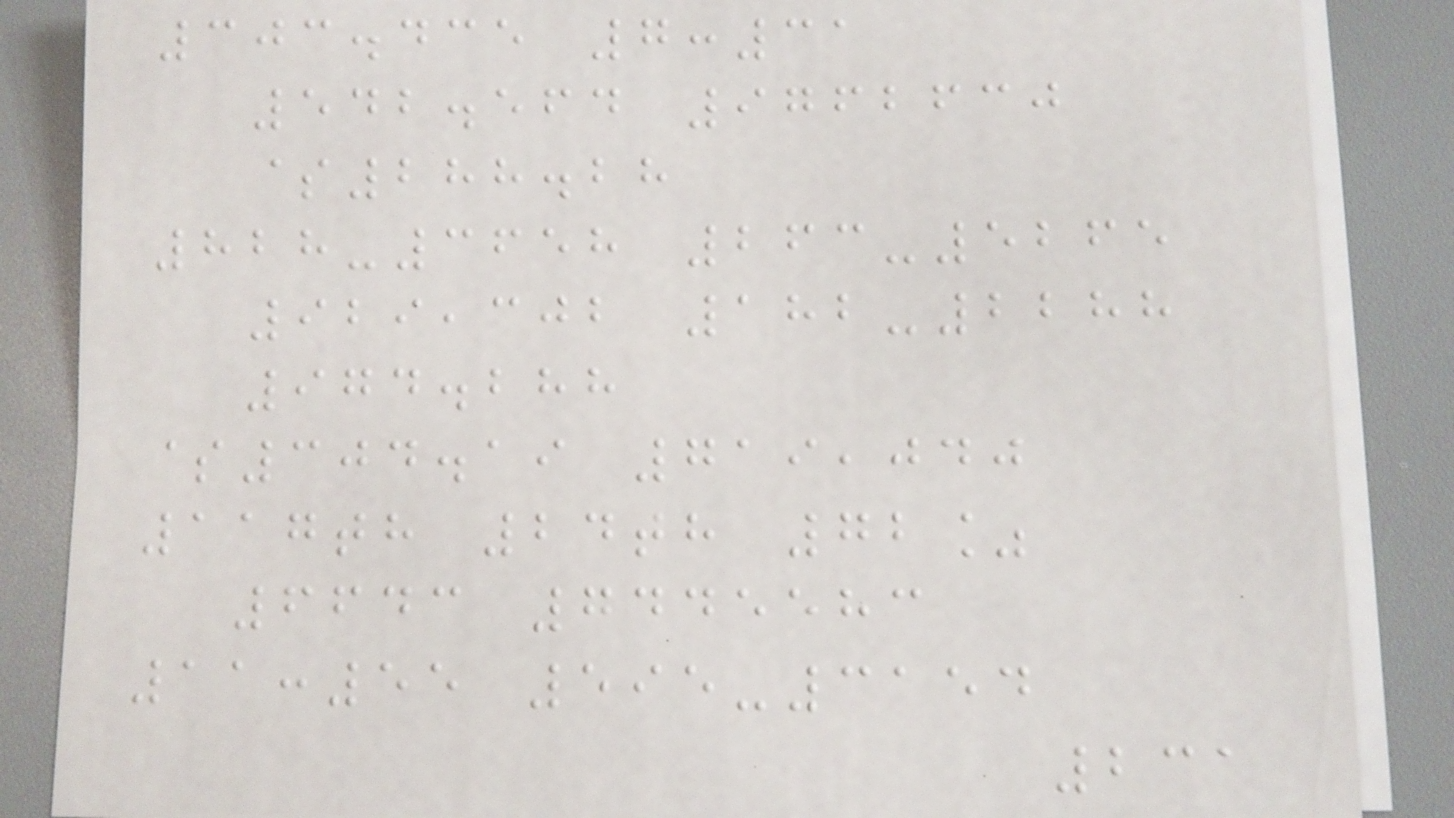303.435 7:31
542.564 9762630
$288.28
828-3658 263-5265
929,302 182-2288
974.288
$304.19 719,040
117th 24th 72%
6643 7445583
11:55 595-3154
231
